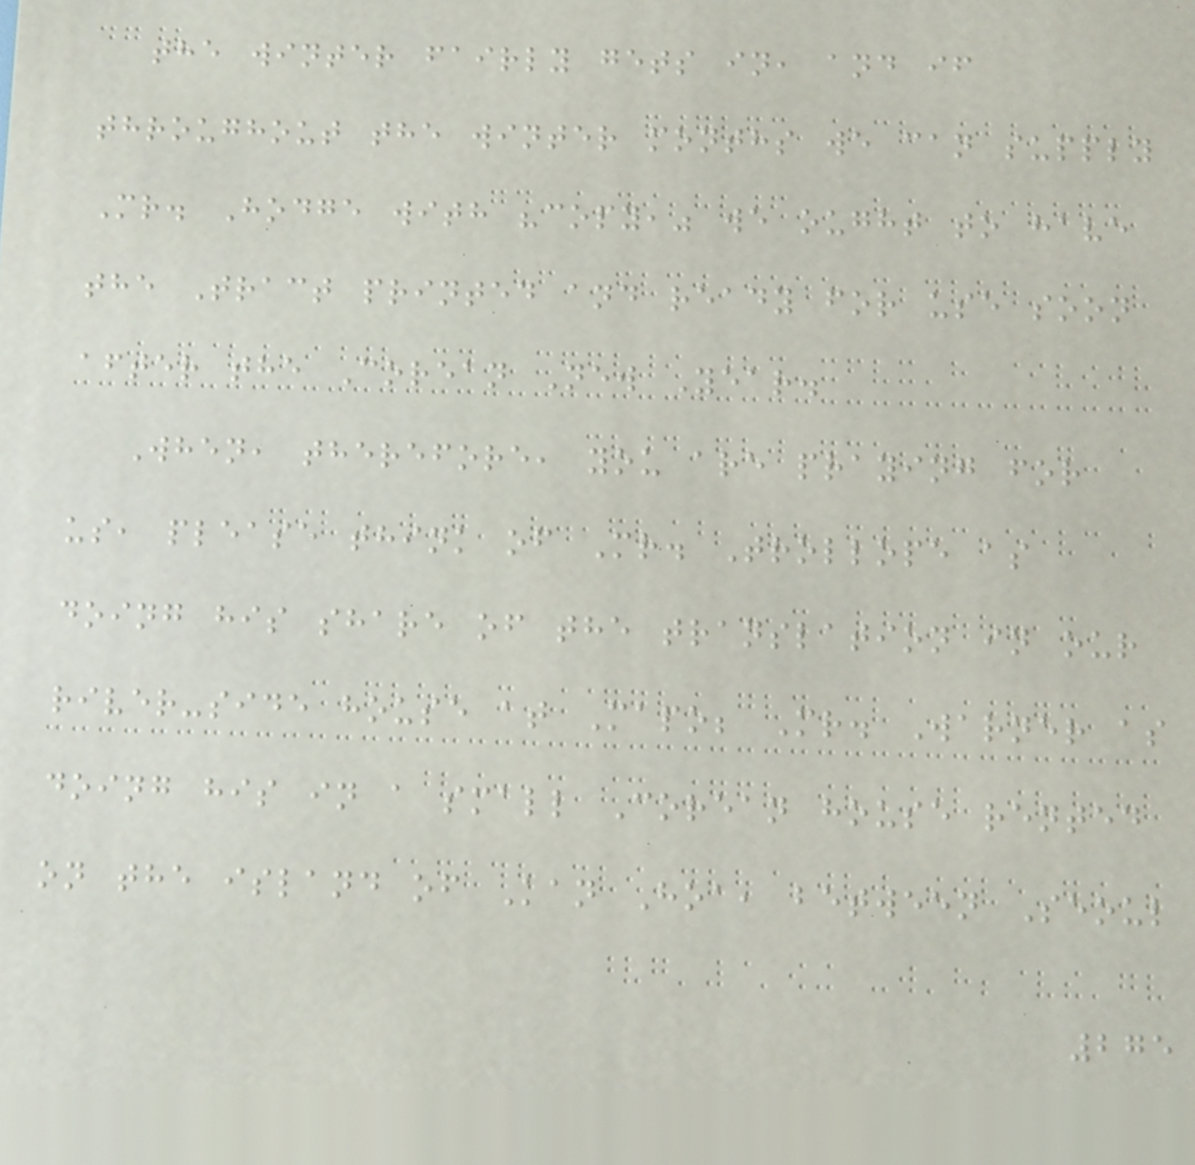the winter fairly gets in, and if
throughout the winter months we can supply
Mr. Hodge with "copy," we ought to have
the Tract printed and ready for use soon
after the Corean New Year.
When, therefore, you are praying for
us, please think of Mr. Trollope as
doing his share of the translation in our
river-side house at Mapo; Mr. Warner as
doing his in a small Corean house rented
on the island of Kan Hoa, between Seoul
275
